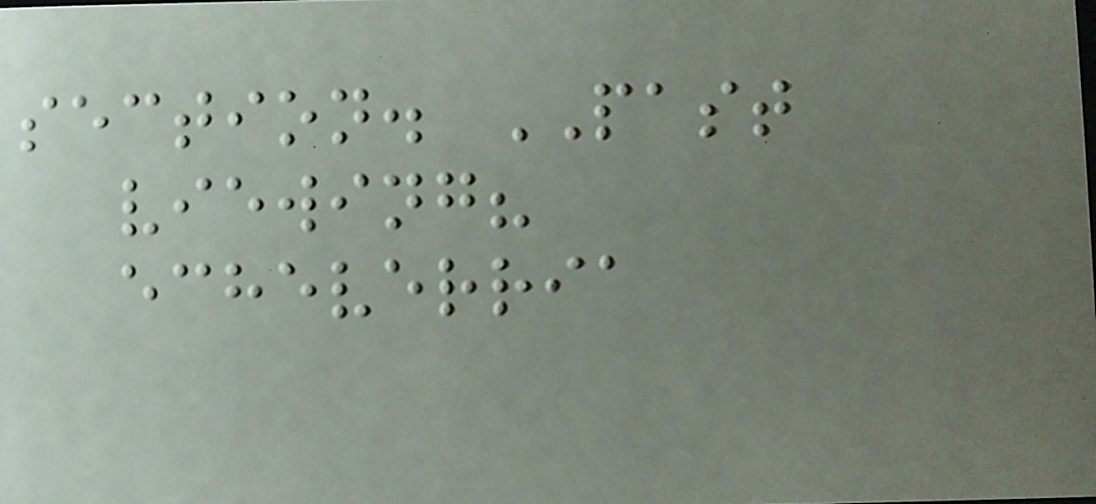section. PAST
viewing?
echeverria
